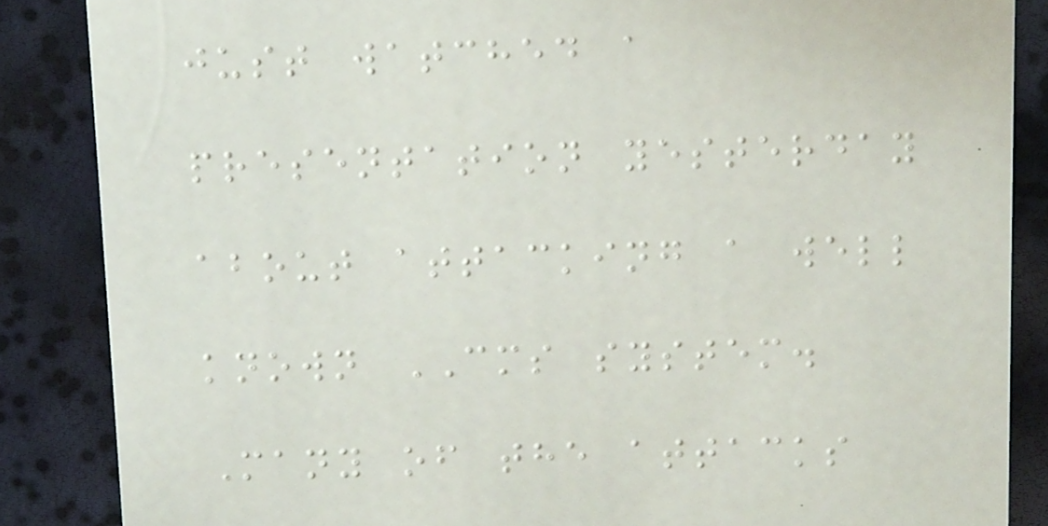just watched a
presentation yesterday
about attacking a well
known CMS system.
Many of the attacks
